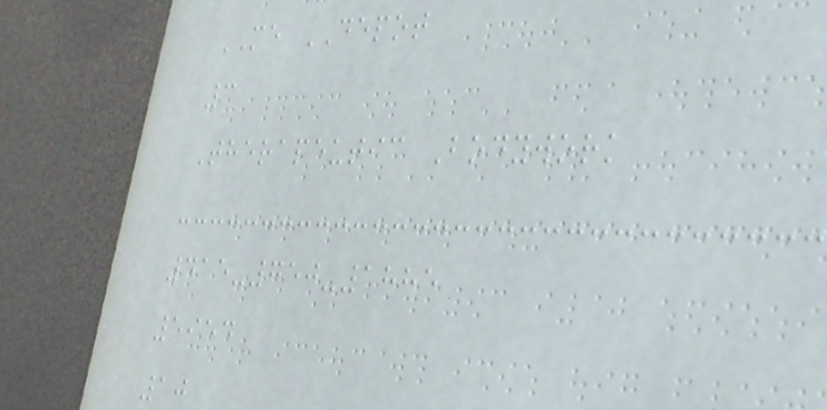ME DEPOT
3
Therapeutic Bodywork
415-750-1885
5954
10
